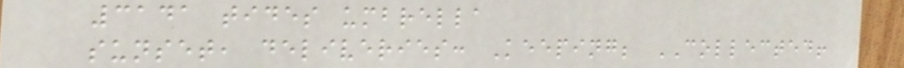3141 tides umbrella
sunset, deliveries: Keeping; COLLECTED!
